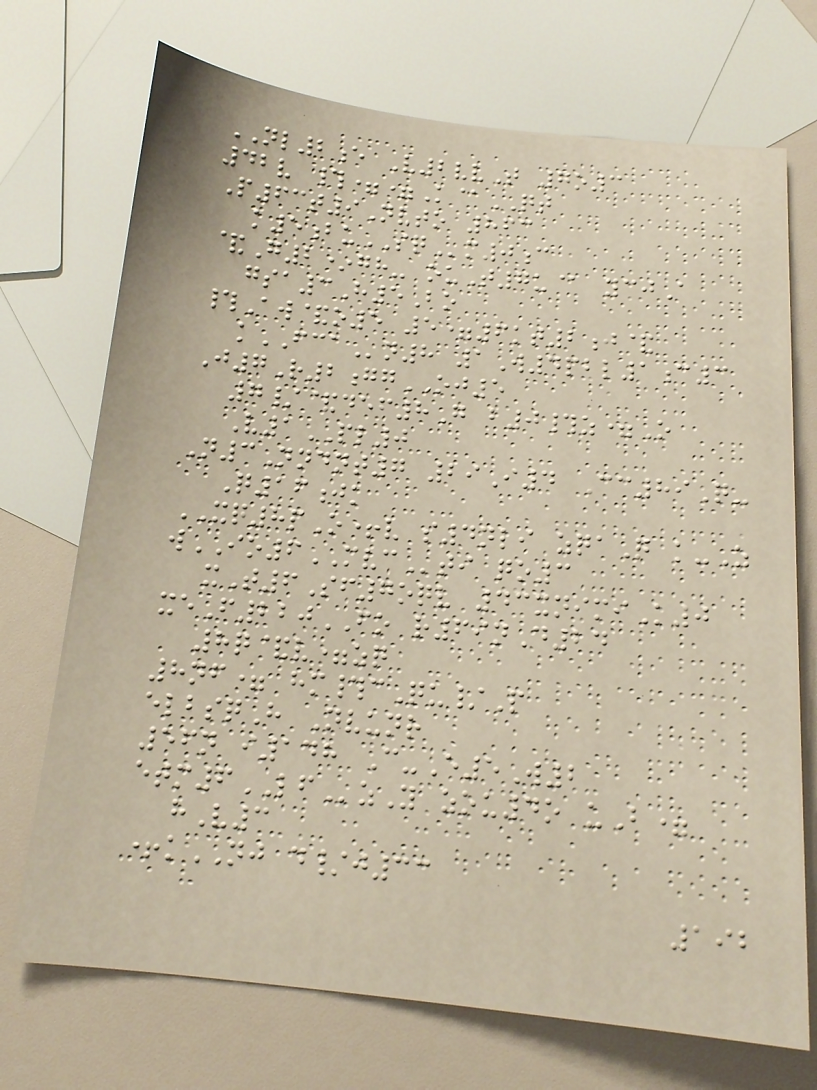NL2e V2vvT 7o3
42v #==K@QT
P63t9Nvto 863
k5buSQm0c
&G2*gh- ouT7u@ ycjA
gsa3H5Bo
#Aw&o5 5=6kt2j&
kFCAn8 1W4pbl1c3
J7R2ggOJ5
7/&def8G b0#z=O
V1PL0
N3Nndnt7 29I4 Cc89Q-
Q16jk
XQ8pO+v s4nli zqaQ k-Z
wIO6MVCti qo3
xT6Sf7oqv 43xnimiK0
xeF220FO r69nD24
8q&v=zq
8nf= hm#cQu/P
elbsqH Nvunr
56n i148 C-E5W2
etm6LFzY zou4o uB=
hV3
+kNJ d/j33
192
